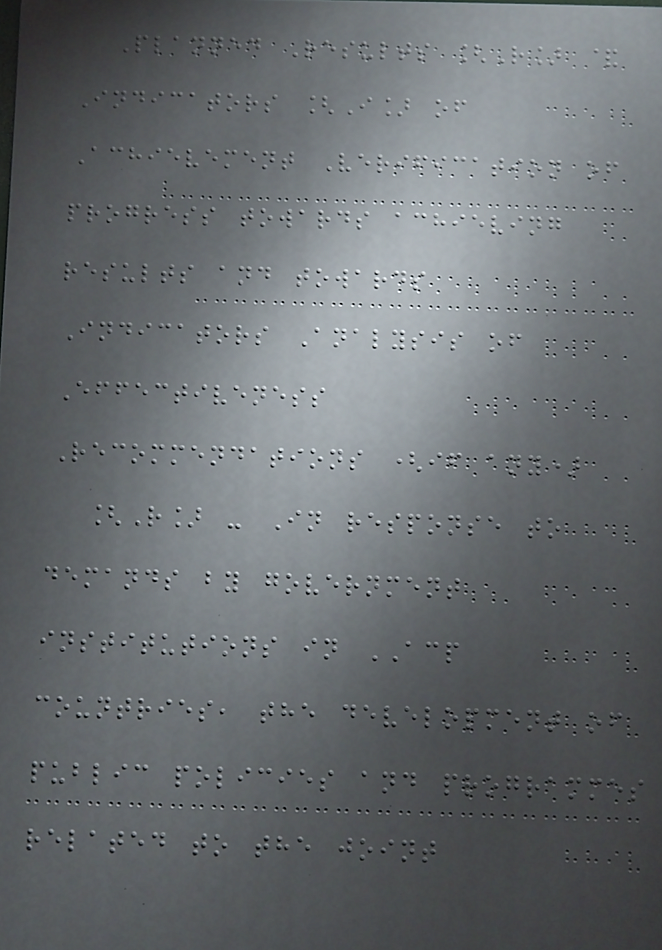Planned Results [R] &
Indicators [I] of
Achievement Verification of
progress towards achieving
results and towards
Indicators Analysis of
Effectiveness
Recommendations (if any)
[R] - In response to
demands by government
institutions in ACP
countries, the development of
public policies and programmes
related to the joint
